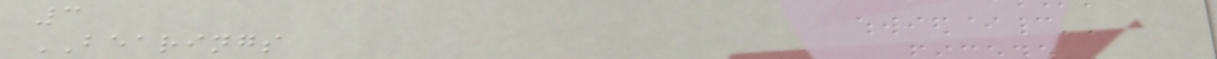3
BEARINGS
